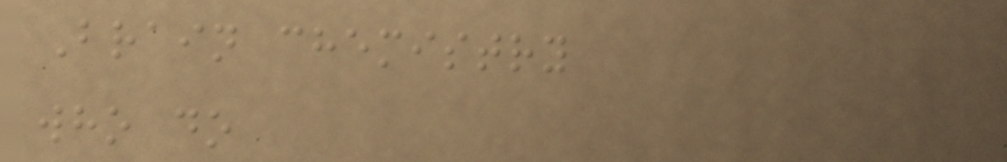Brain chemistry
who do
